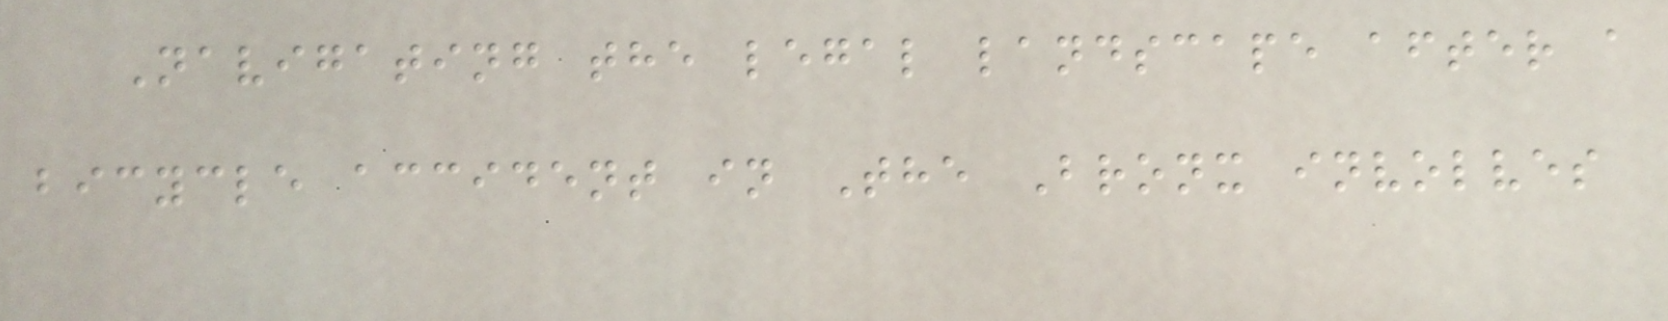Navigating the legal landscape after a
bicycle accident in The Bronx involves
